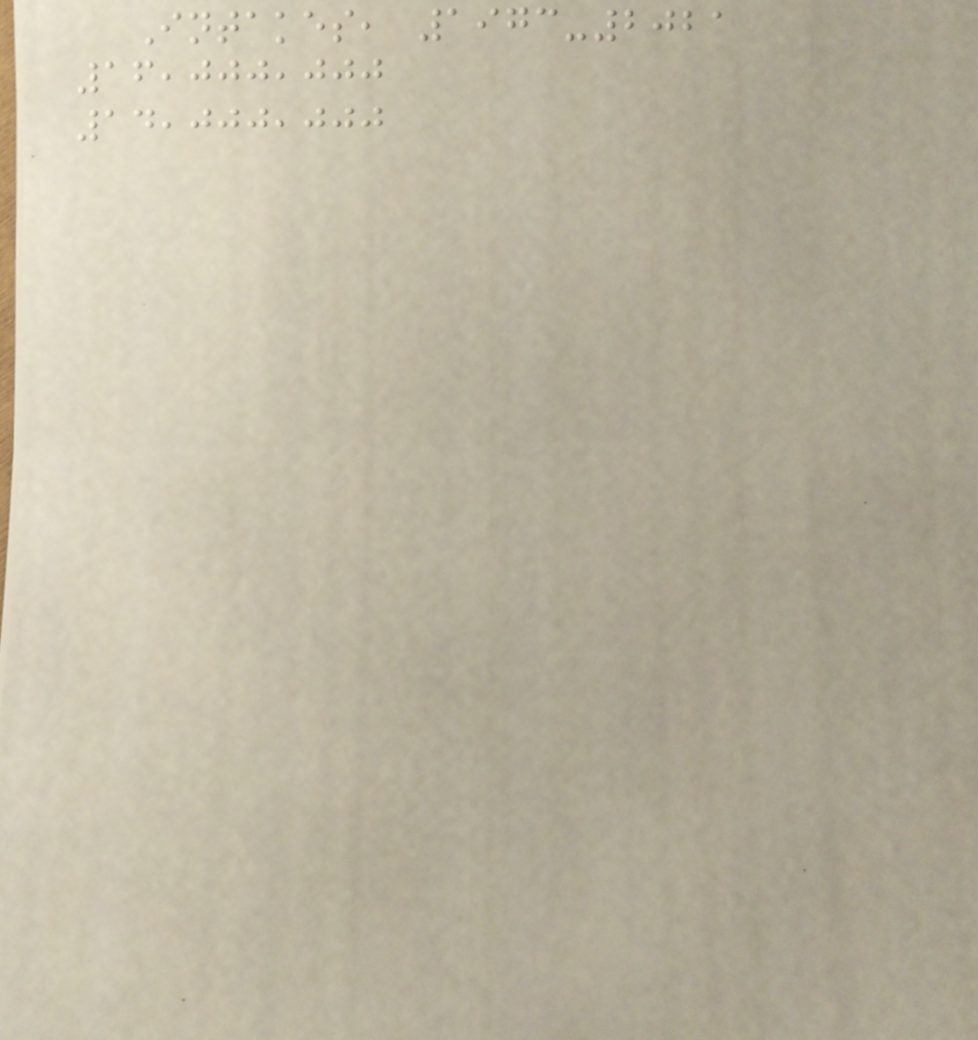Intakes, 1973-2021
16,000,000
14,000,000
